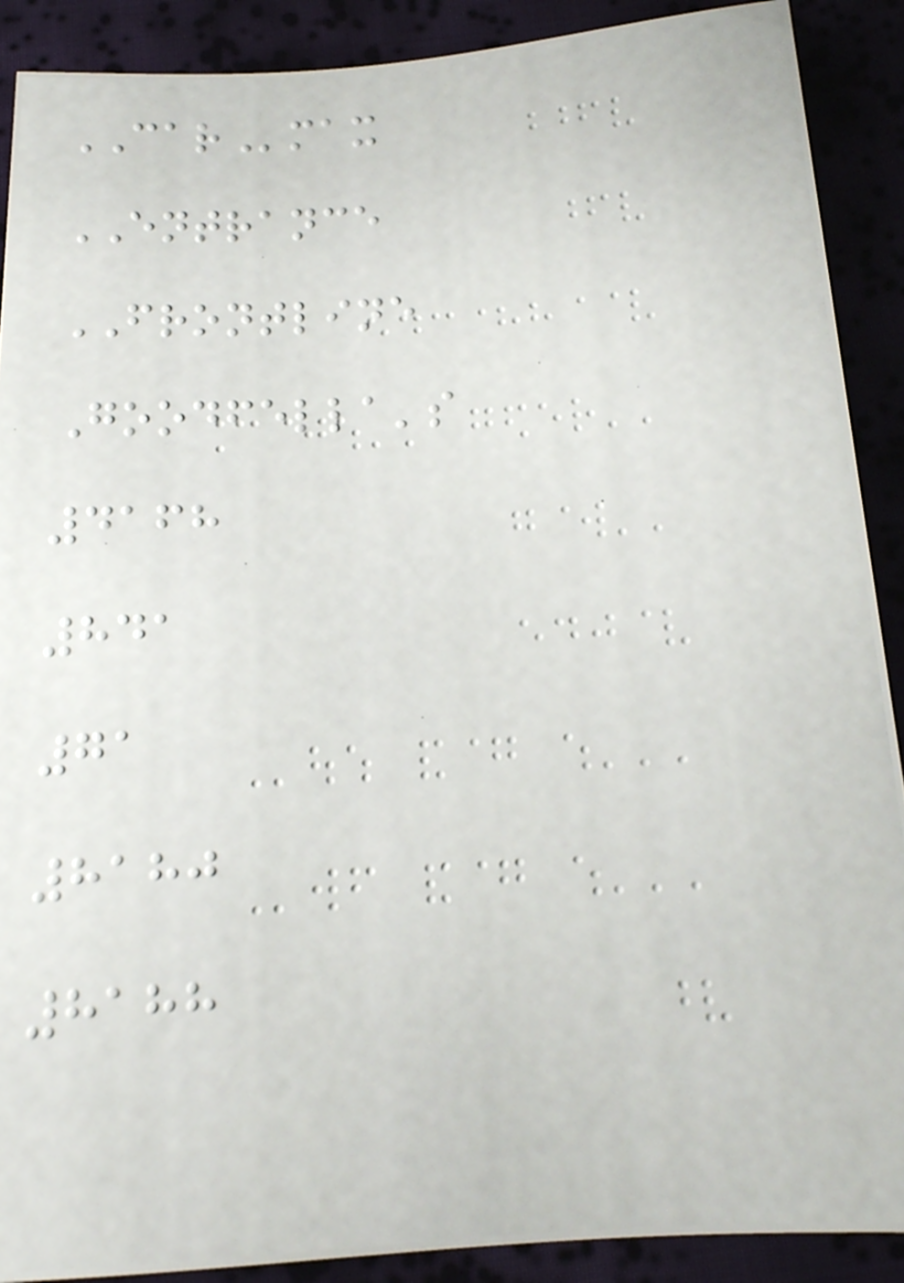CARmax
ENTRANCE
FRONTLINE
Goodfella's
4168
841
71
8180
8188
